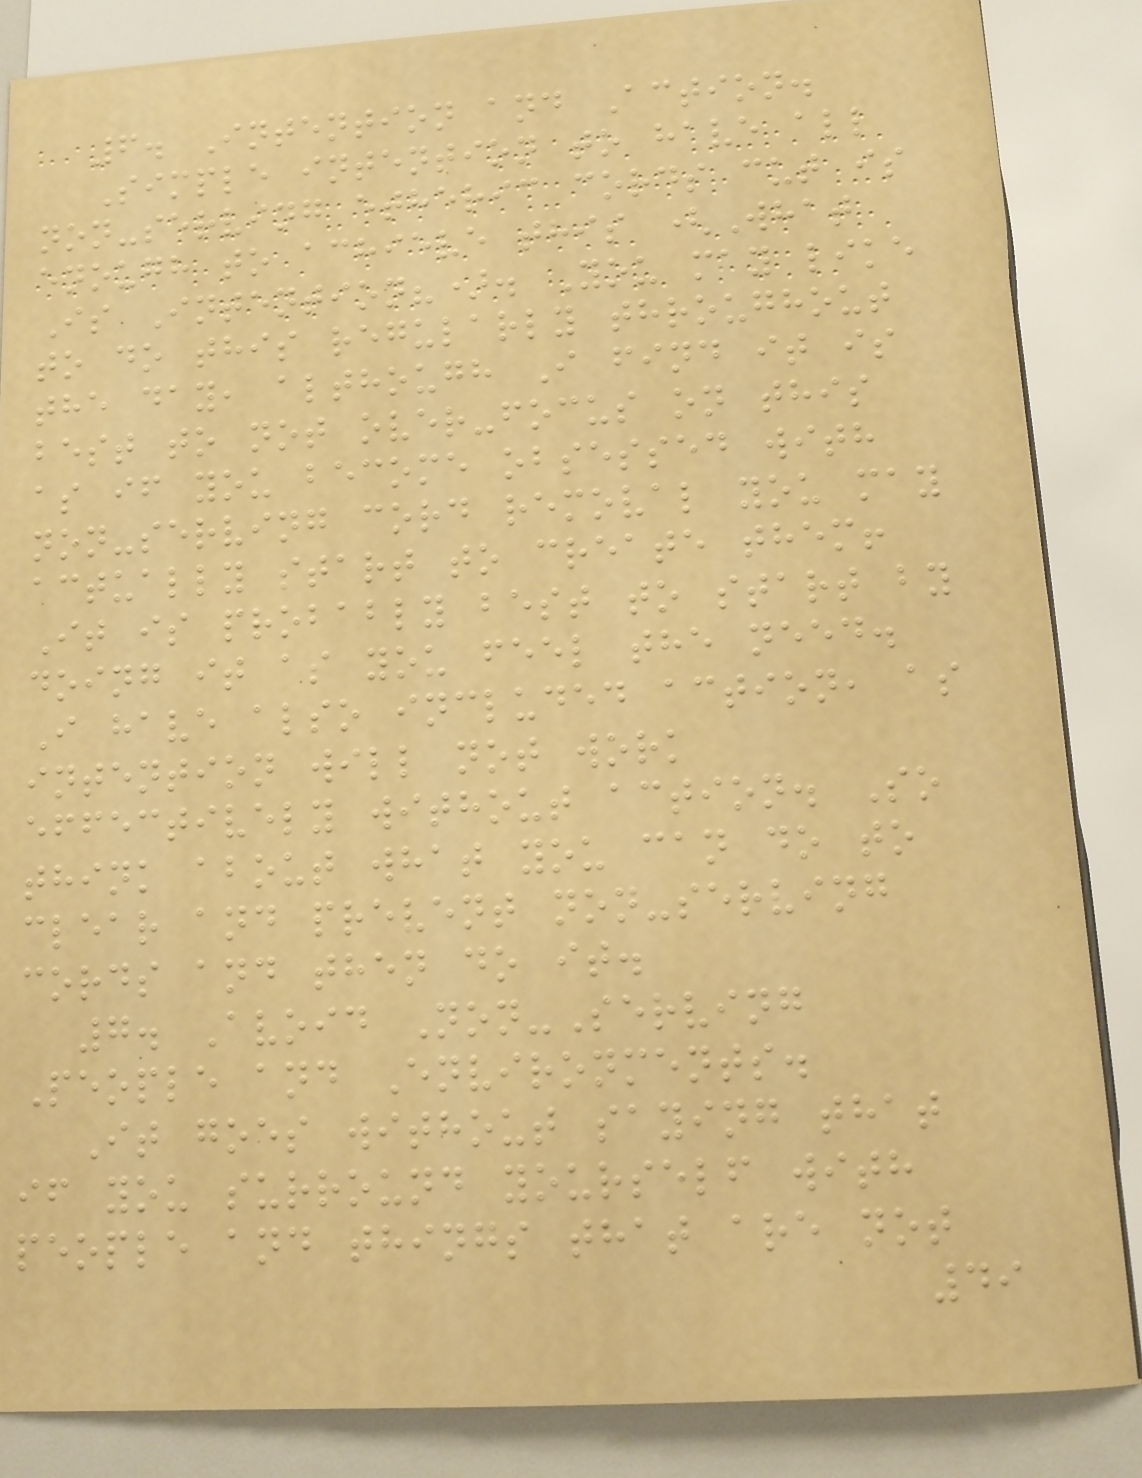6. Intention and Action.
Simple intention to have all
non-serving etheric cords cut is
enough to achieve this (What
Is Intention?). You may like
to do this regularly throughout
the day, although I find it is
best to not over-focus on this
as if you become obsessed with
non-serving cord removal you may
actually start to create them!
It is probably best to start by
doing it as you feel the need.
I have also included action, as
intention will not work
effectively without action. So
think about what you can do to
clear and prevent non-serving
cords and then do it.
7. Avoid Non-Serving
People and Environments.
It goes without saying that
if you surround yourself with
people and things that are not
49
